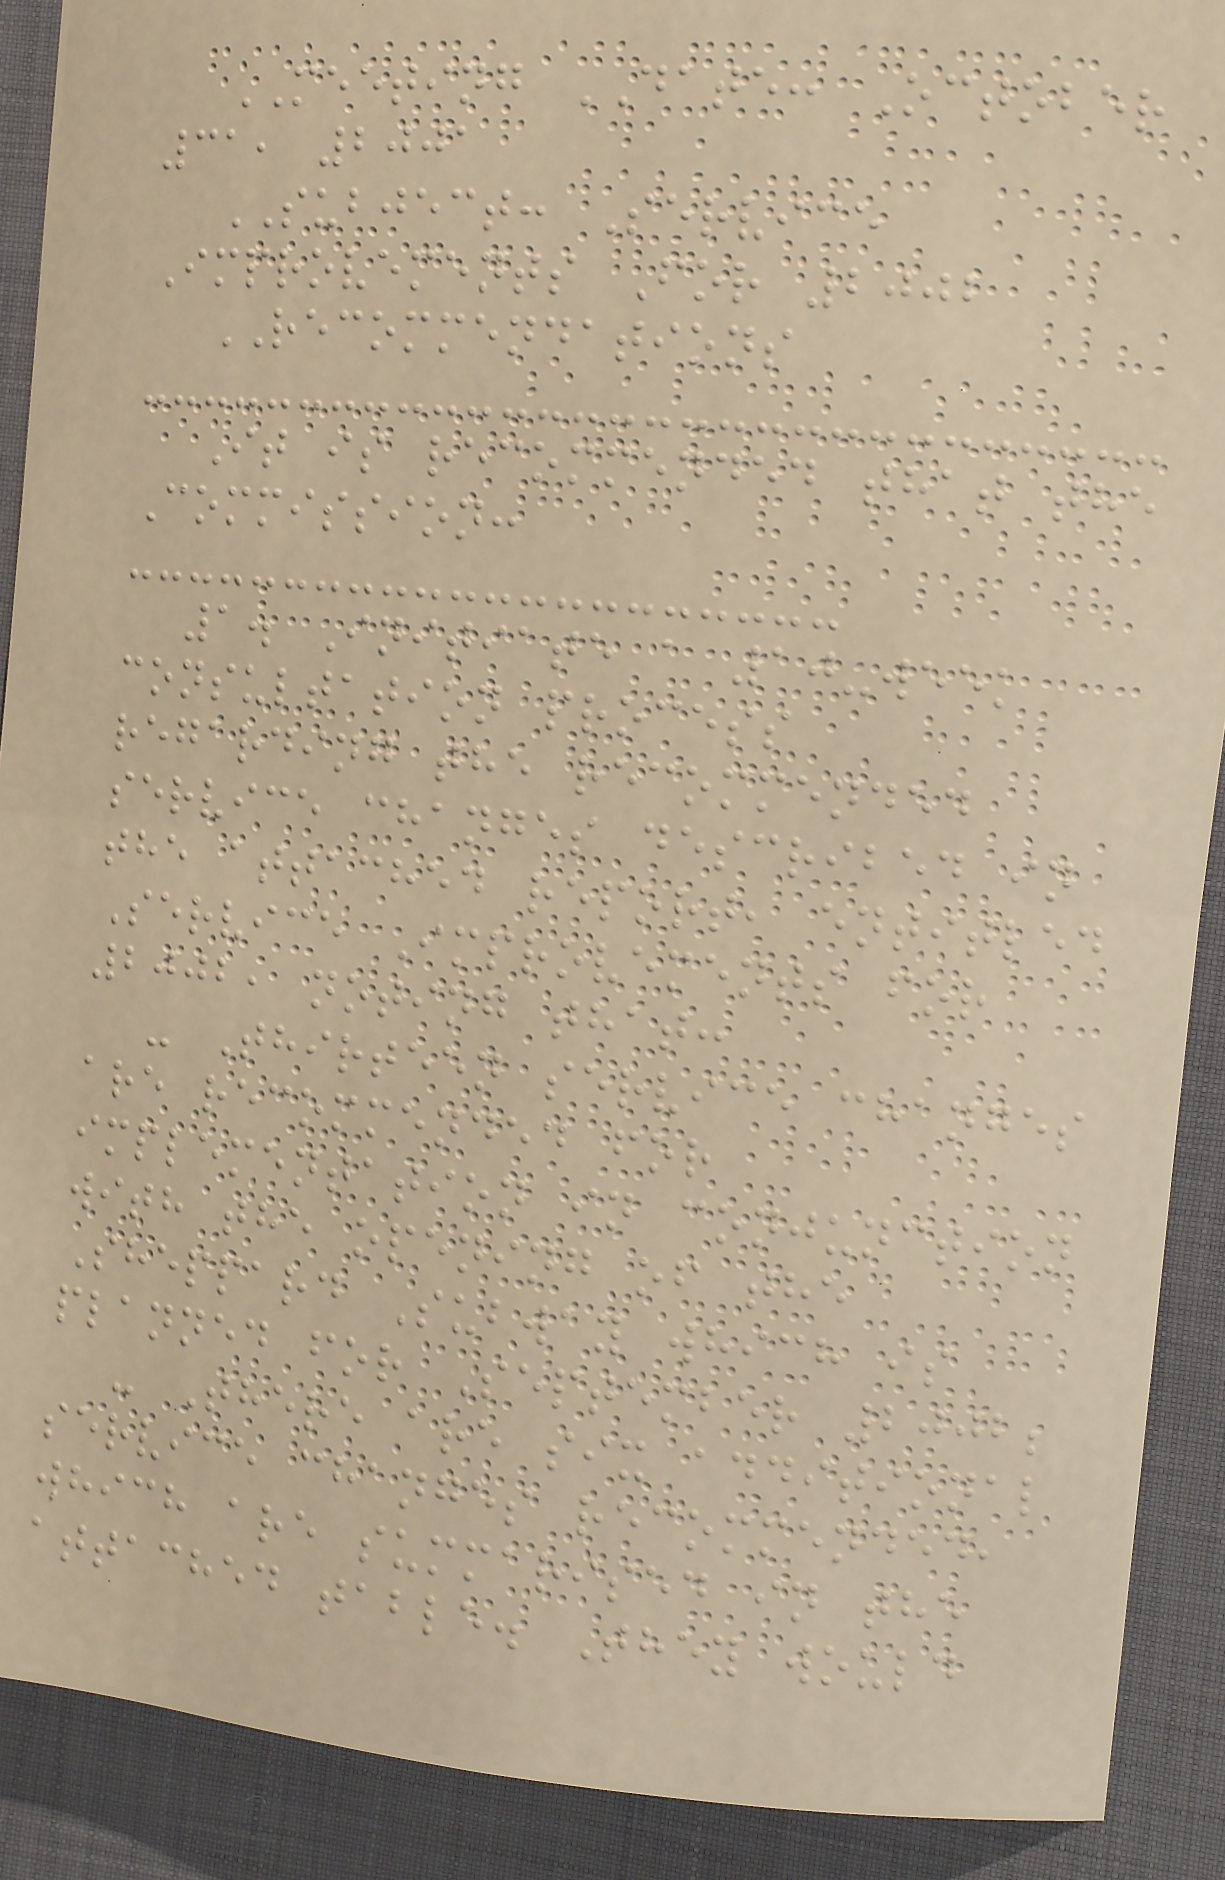MEETING DATE: October
31, 2001
SUBJECT: Service
Improvements For 2002
RECOMMENDATIONS
It is recommended that the
Commission:
1. Initiate a 10-week
consultation process
regarding the recommended
service changes described in
the attached report, entitled
Service Improvements for
2002, noting that:
- Thirteen service changes
are recommended for
implementation in conjunction
with the opening of the
Sheppard Subway which is
planned for September 2002;
- There are six additional
service changes recommended,
which are summarised in the
attached table. They would
